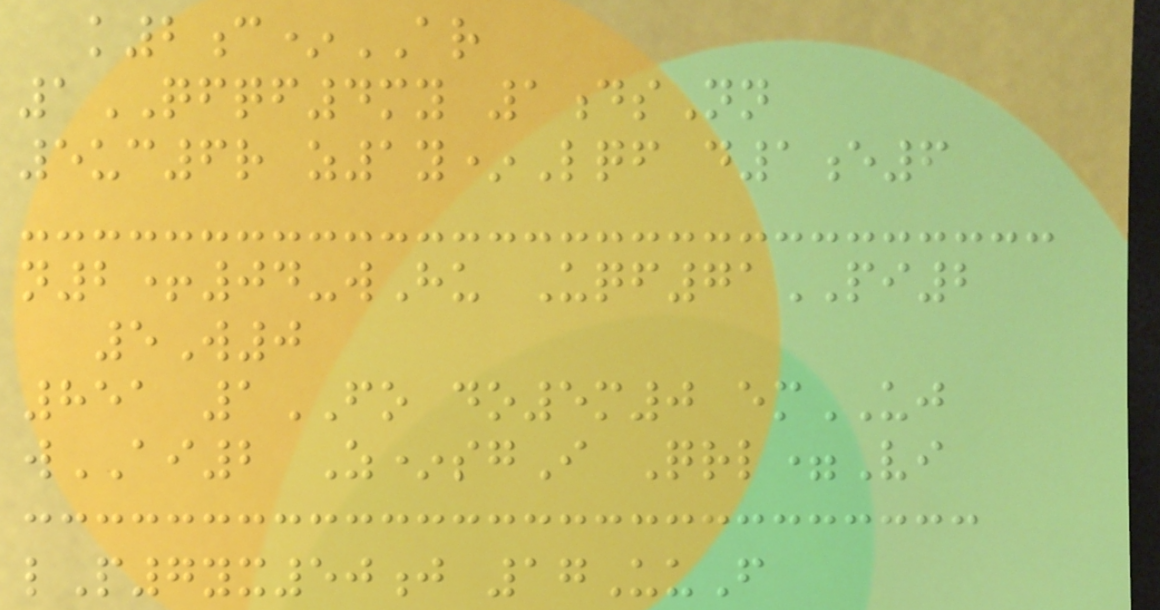k2c*AR
1QFQF4my 1dsNn
5uc6r z1y*Lqf d1e6
n2+04-wHu Uqf71PI2
5W0
851 1FO do5m0 emUJ
wAI2 Z*sgI Qrl=Vi
lP7yx50j 17UuF
